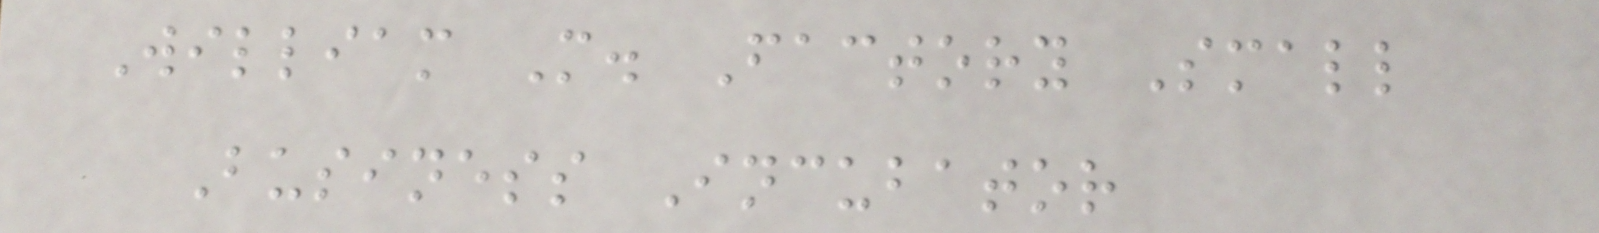William M. Factory Small
Business Incubator
